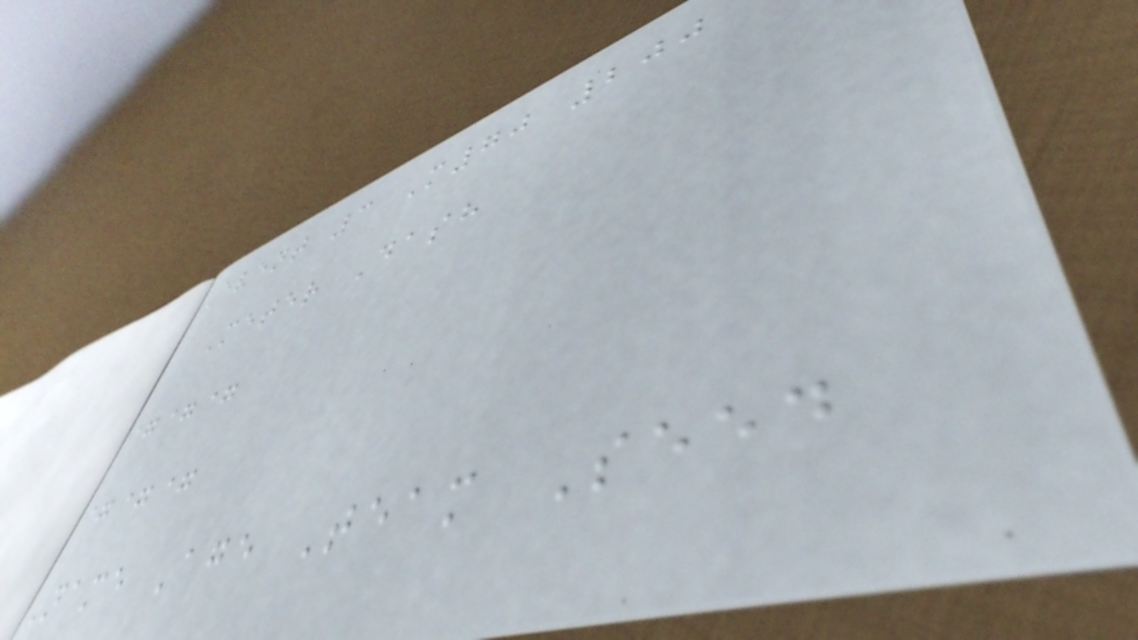Event 3 M70 200
Meter Dash
===
===
Name Age Team Seed
